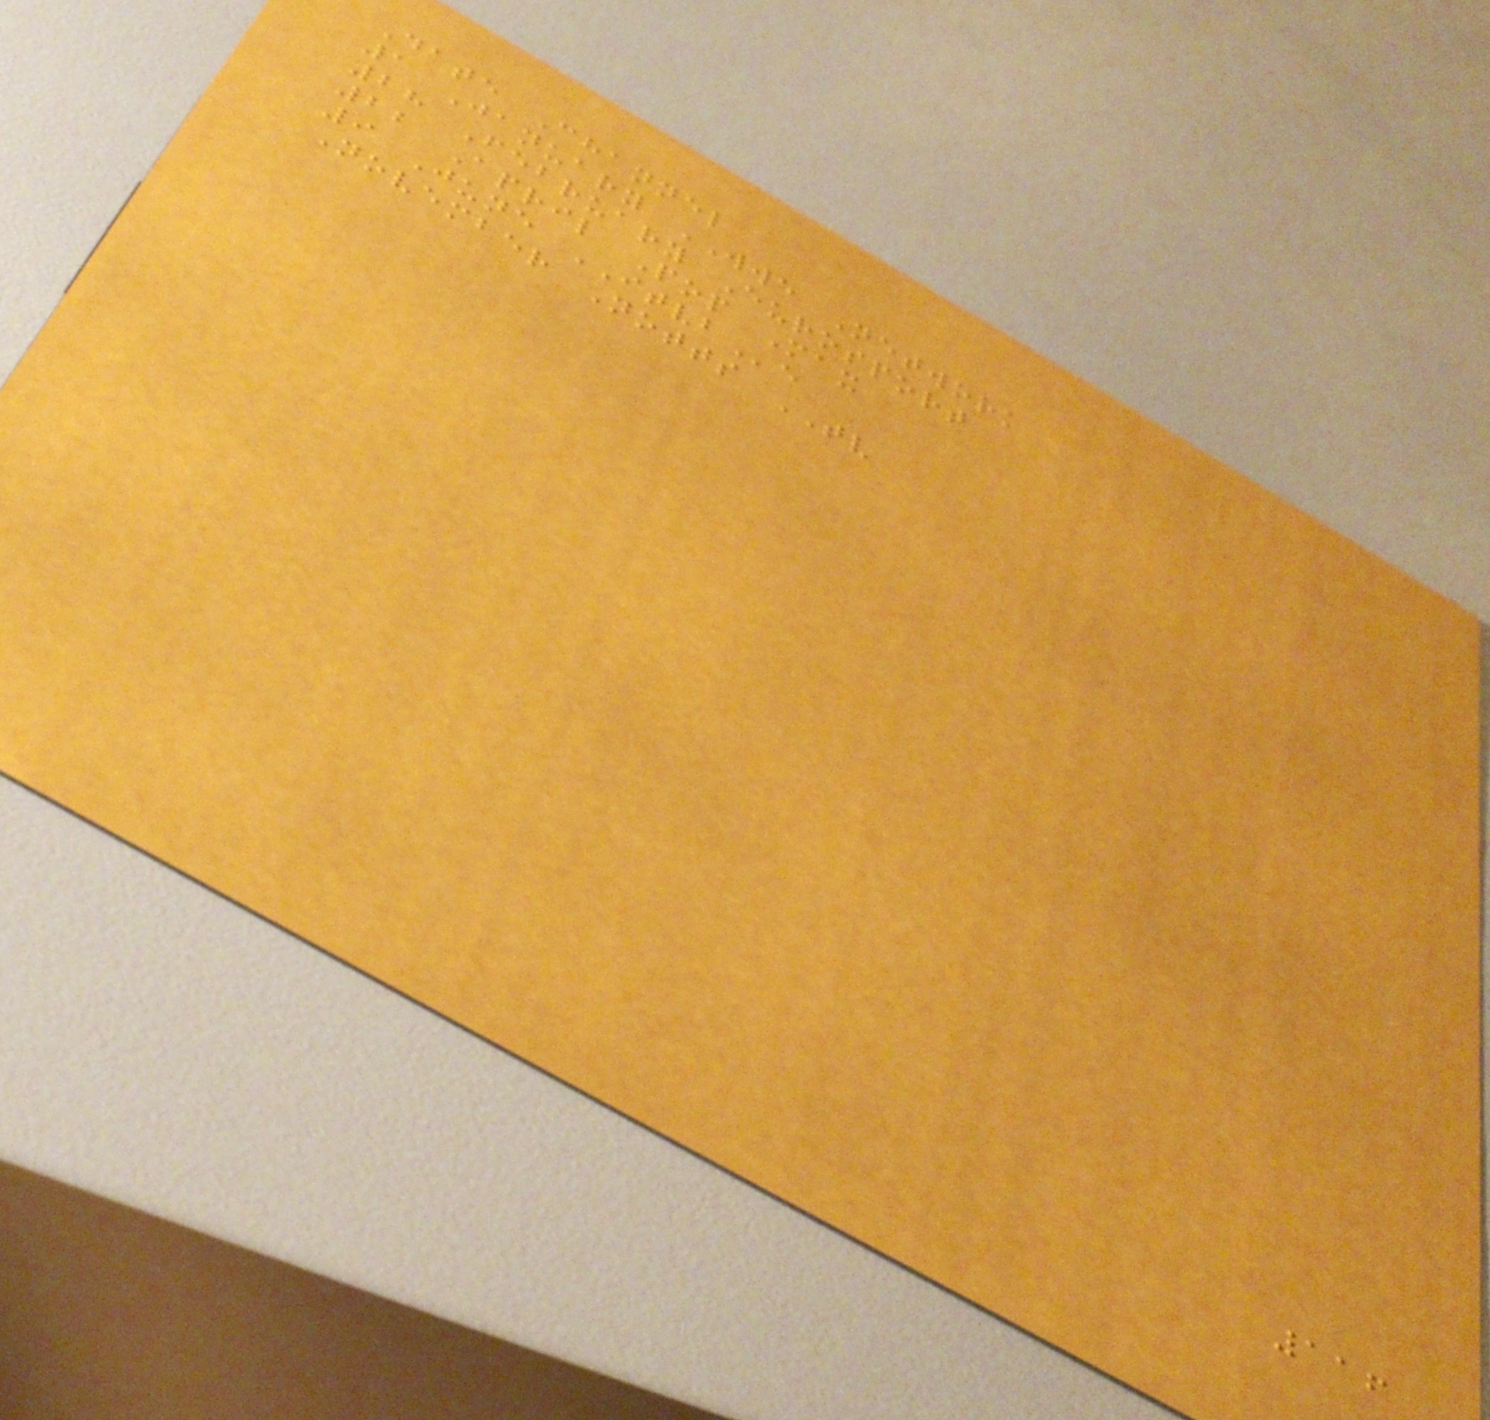Date Channel
1 January WWE Network
28 February Eurosport
22 April Pop Max
9 June ITVBe
November Notts TV
116
